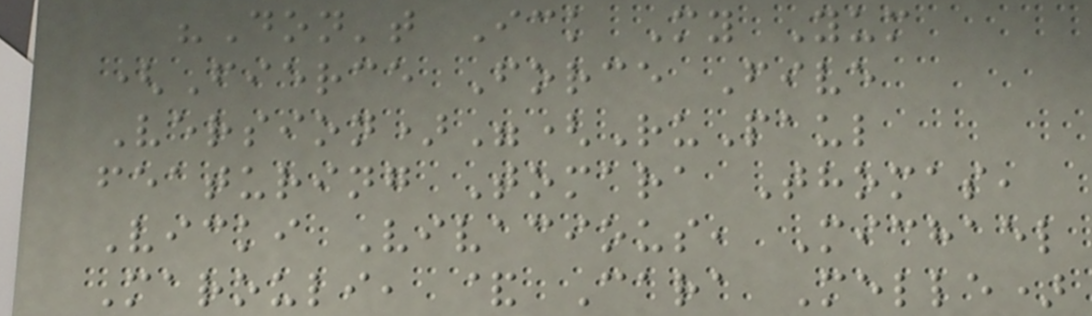"Don't Ick My Yum
(Fierce Force Five
Version)"(RuPaul
featuring Tomara Thomas,
Vicki Vivacious, Michael
Marouli, & Cara Melle)
